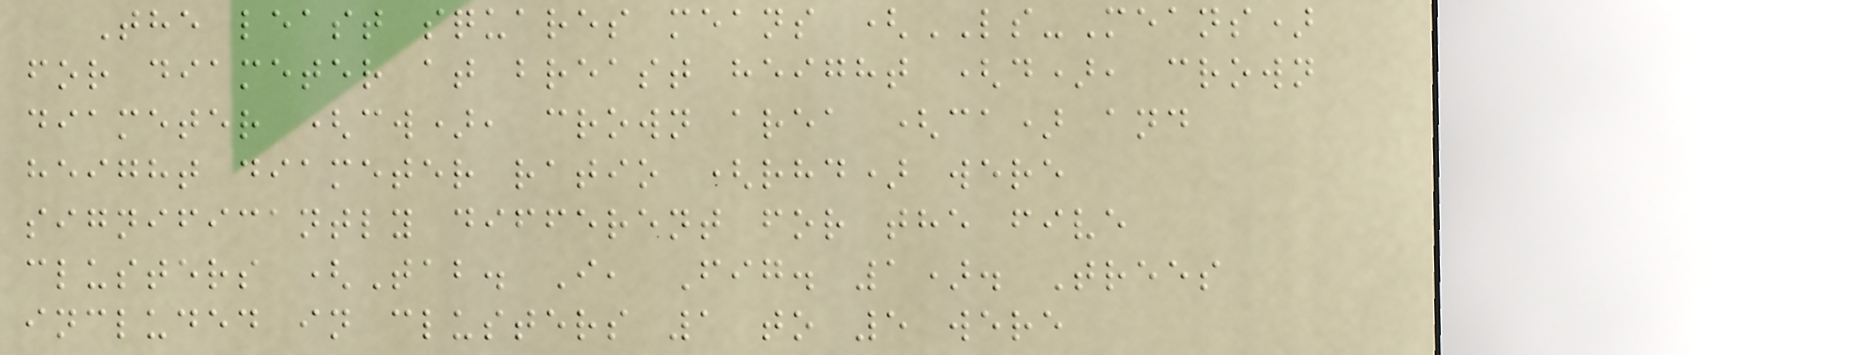The least squares means (LS-Means)
for diameter at breast height (d), crown
diameter (cw), crown area (ca) and
height diameter ratio (rhd) were
significantly different for the five
clusters (Tab. I, Fig. 1). Trees
included in clusters 1 to 5 were
